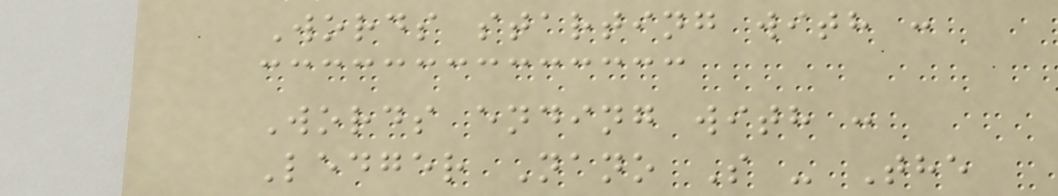Words starting with :
Words ending with :
Ledger Nano S - The
